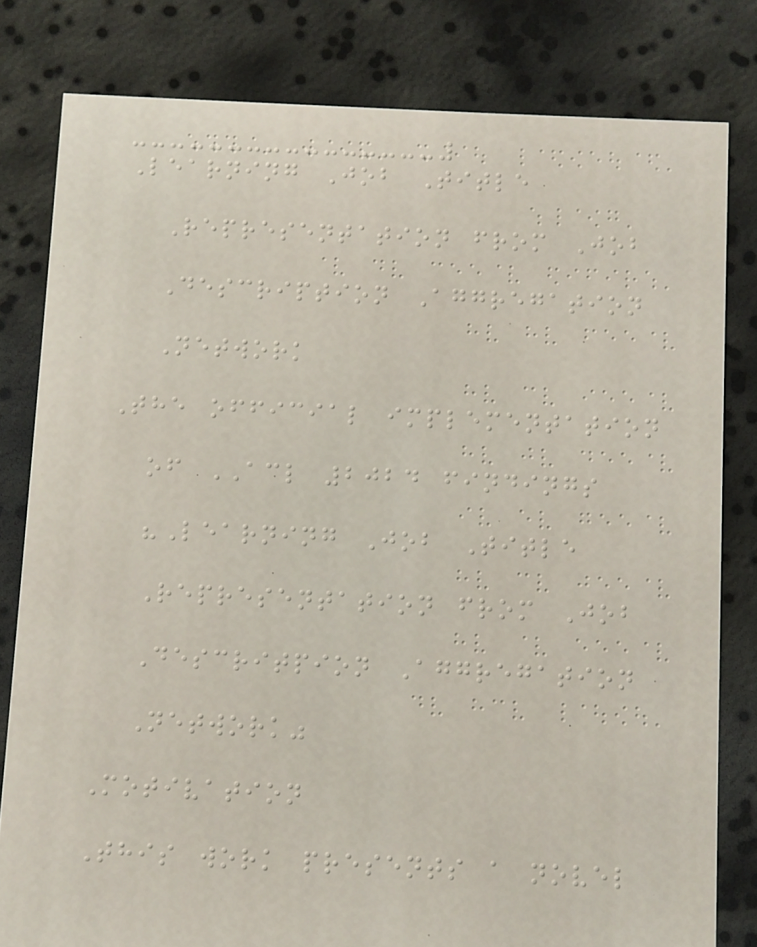Learning Job Title
Representation from Job
Description Aggregation
Network
The official implementation
of ACL 2024 findings
"Learning Job Title
Representation from Job
Descritpion Aggregation
Network"
Motivation
This work presents a novel
